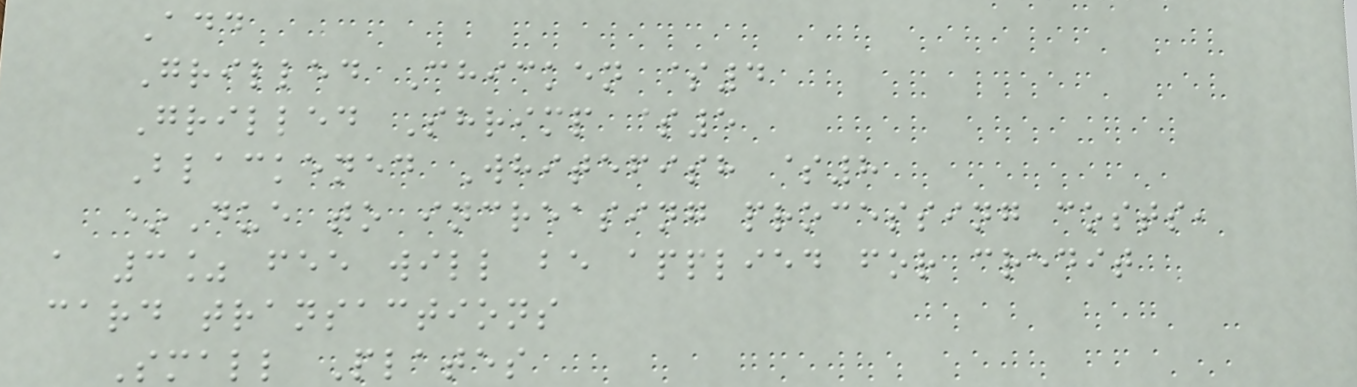Add
Grilled Chicken $4
Grilled Shrimp $5
Blackened Whitefish $8
*Due to increasing processing costs,
a 3% fee will be applied for credit
card transactions
Small Plates
